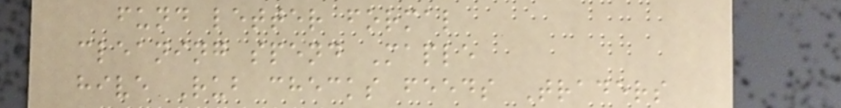fund letter formal
cleaning spend Maple
hive Rub checks feeds Traders
